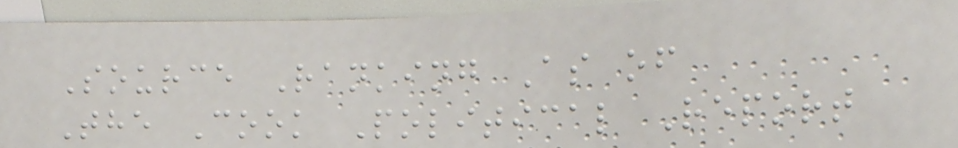Source Ranking As of
The Cook Political Report
